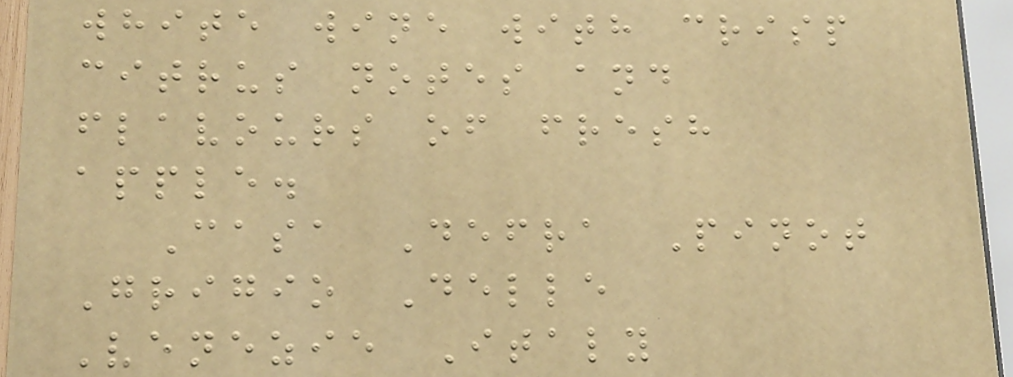white wine with crisp
citrus notes and
flavours of fresh
apple.
Casa Defra Pinot
Grigio Delle
Venezie Italy
